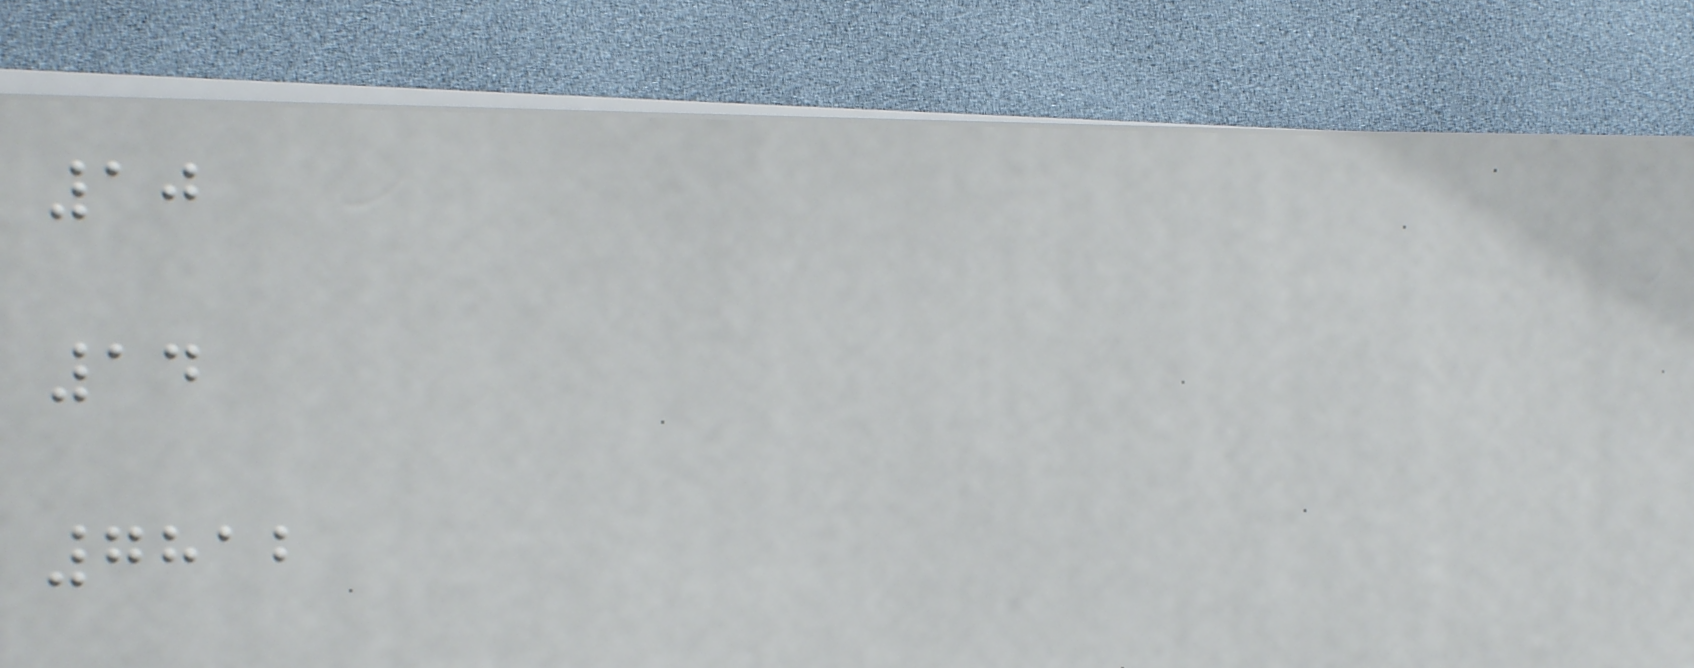10
14
7812
